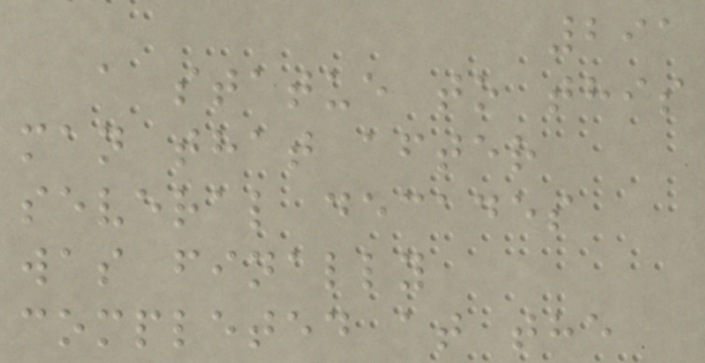291
a statue to this
man that after
several decades
was finally
completed at the
